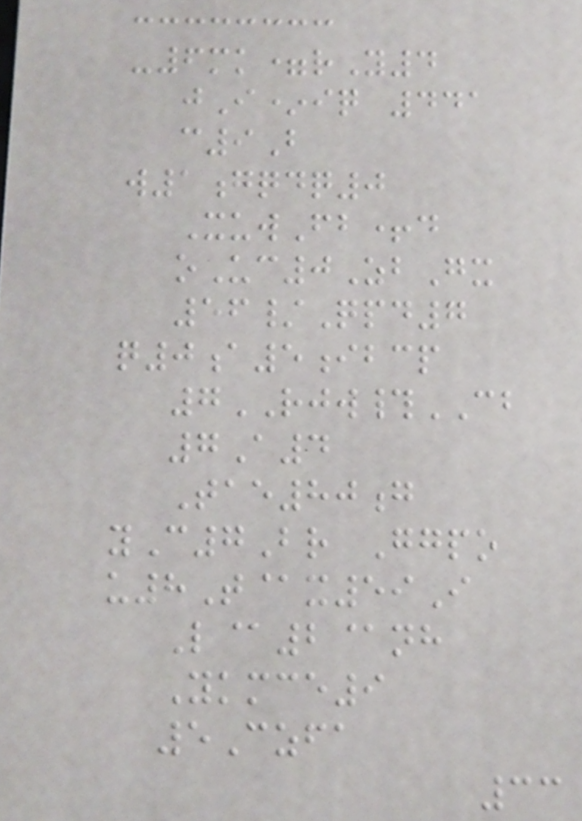-6mk=rY4
jI*iq 441
c9B
w1gqdq0
XuwFb+d
oUc0ZbGx
56/Qpd7
q0a5ibcp
7RJW#CB
7A4
Tae80g
yC7Br Ggpo
u8T@x59I
L@2@nh
Ykmce9
5Czfa
33
